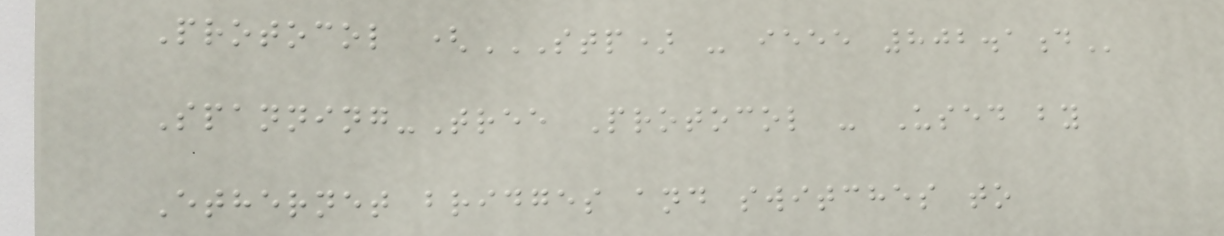Protocol (STP) - IEEE 802.1D
Spanning-Tree Protocol - Used by
Ethernet bridges and switches to
